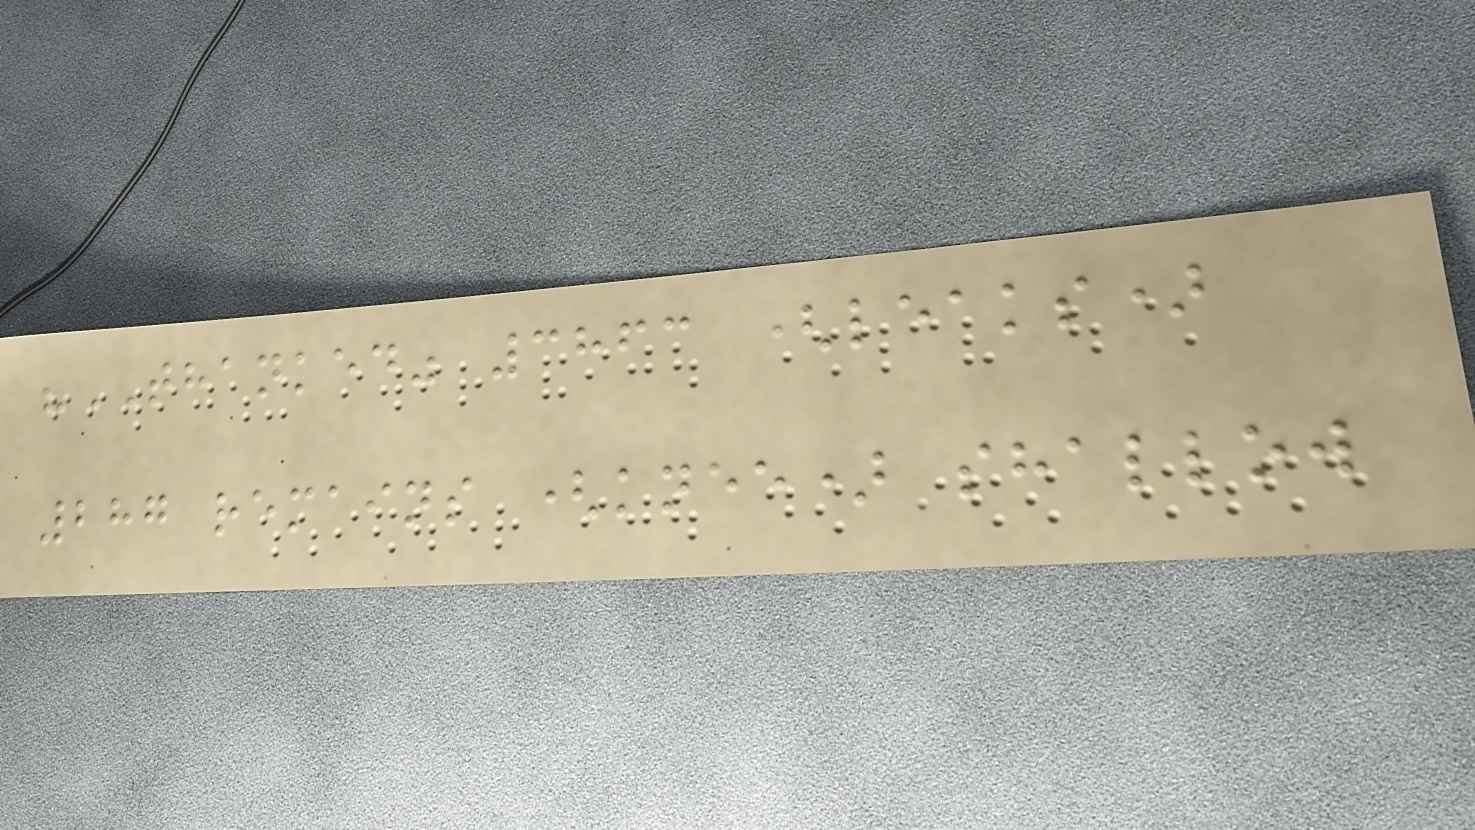"THANKED" 3863 (leaks)
287 remains (knee) shallow
